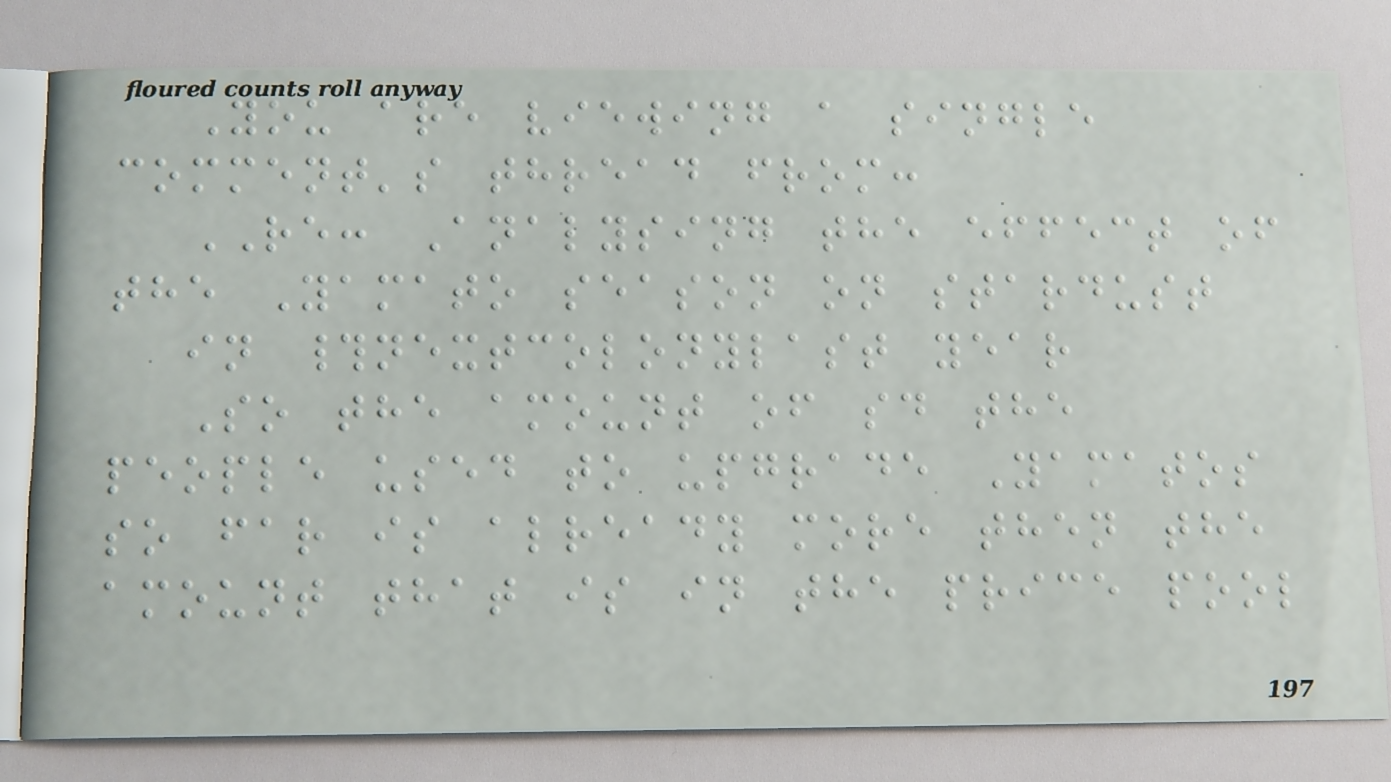You are viewing a single
comment's thread from:
RE: Analysing the effect of
the Yamato season on stardust
in #nextcolonylast year
So the amount of sd the
people used to upgrade Yamatos
so far is already more then the
amount that is in the price pool
